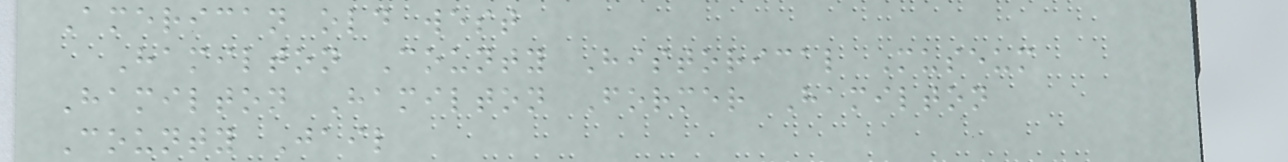American old west
Hamilton County Historical Museum
Hamilton Hamilton Former Hamilton
County Jail
